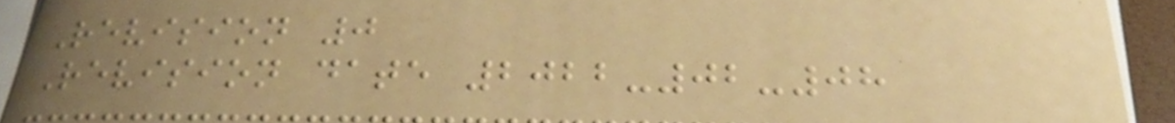Revision 0
Revision date 2022-02-08
